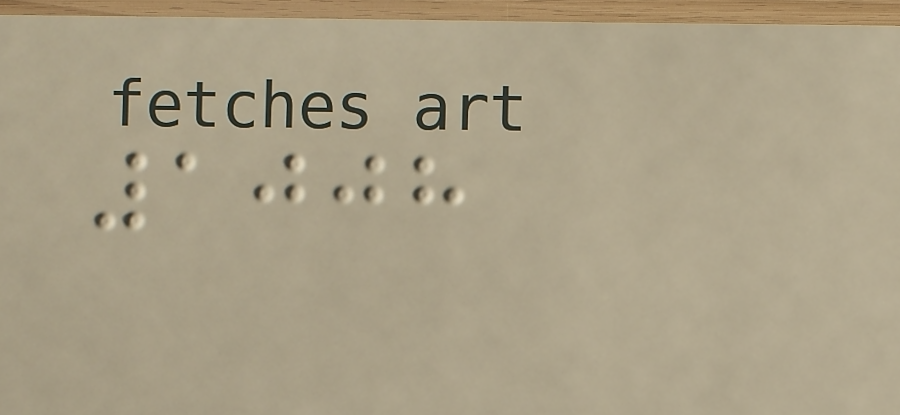1008
